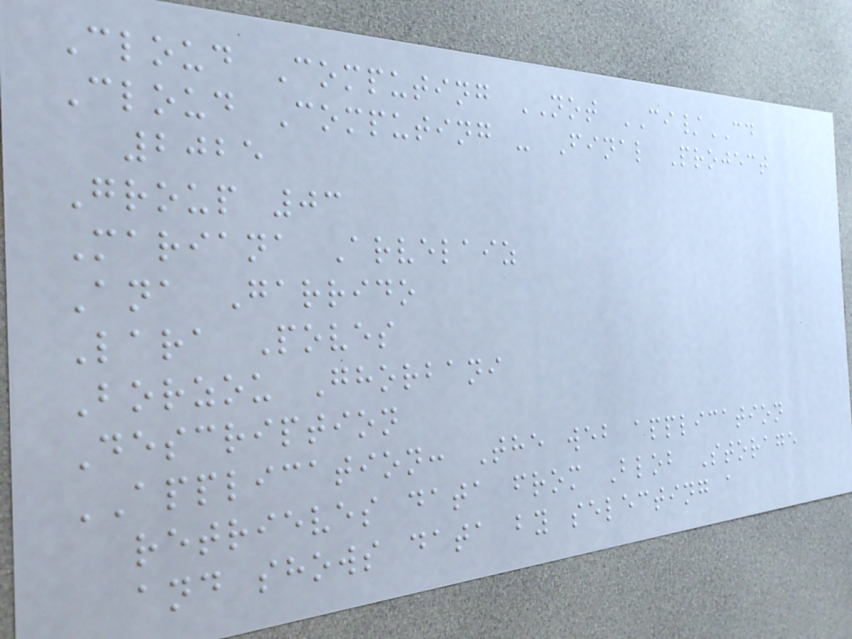Cloud Computing NOT CI/CD
Cloud Computing - Final Project
2025
Group 03
Mariana Arvelaiz
Ana Garrido
Lara Poves
Borzou Ghorbani
Description
APPLICATION: The web application
retrieves data from Blob Storage
and shows data by selecting a
